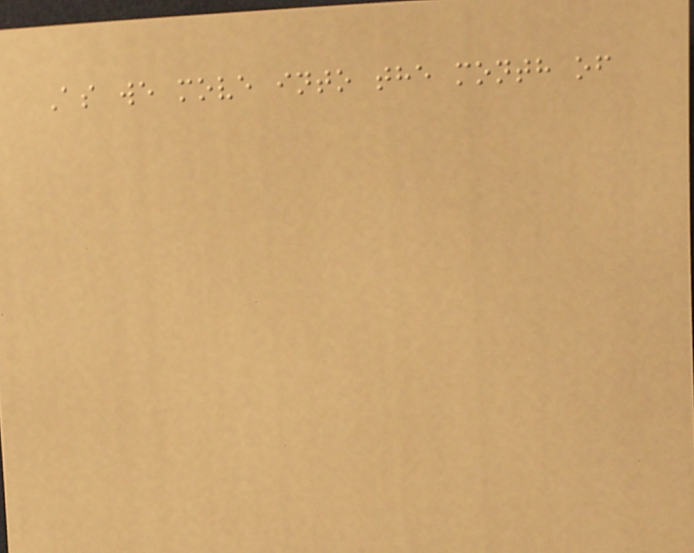As we move into the month of
